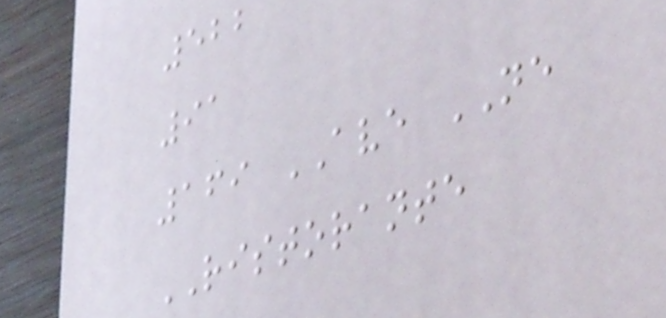522
91
169 AVE NE
RISTORANTE
